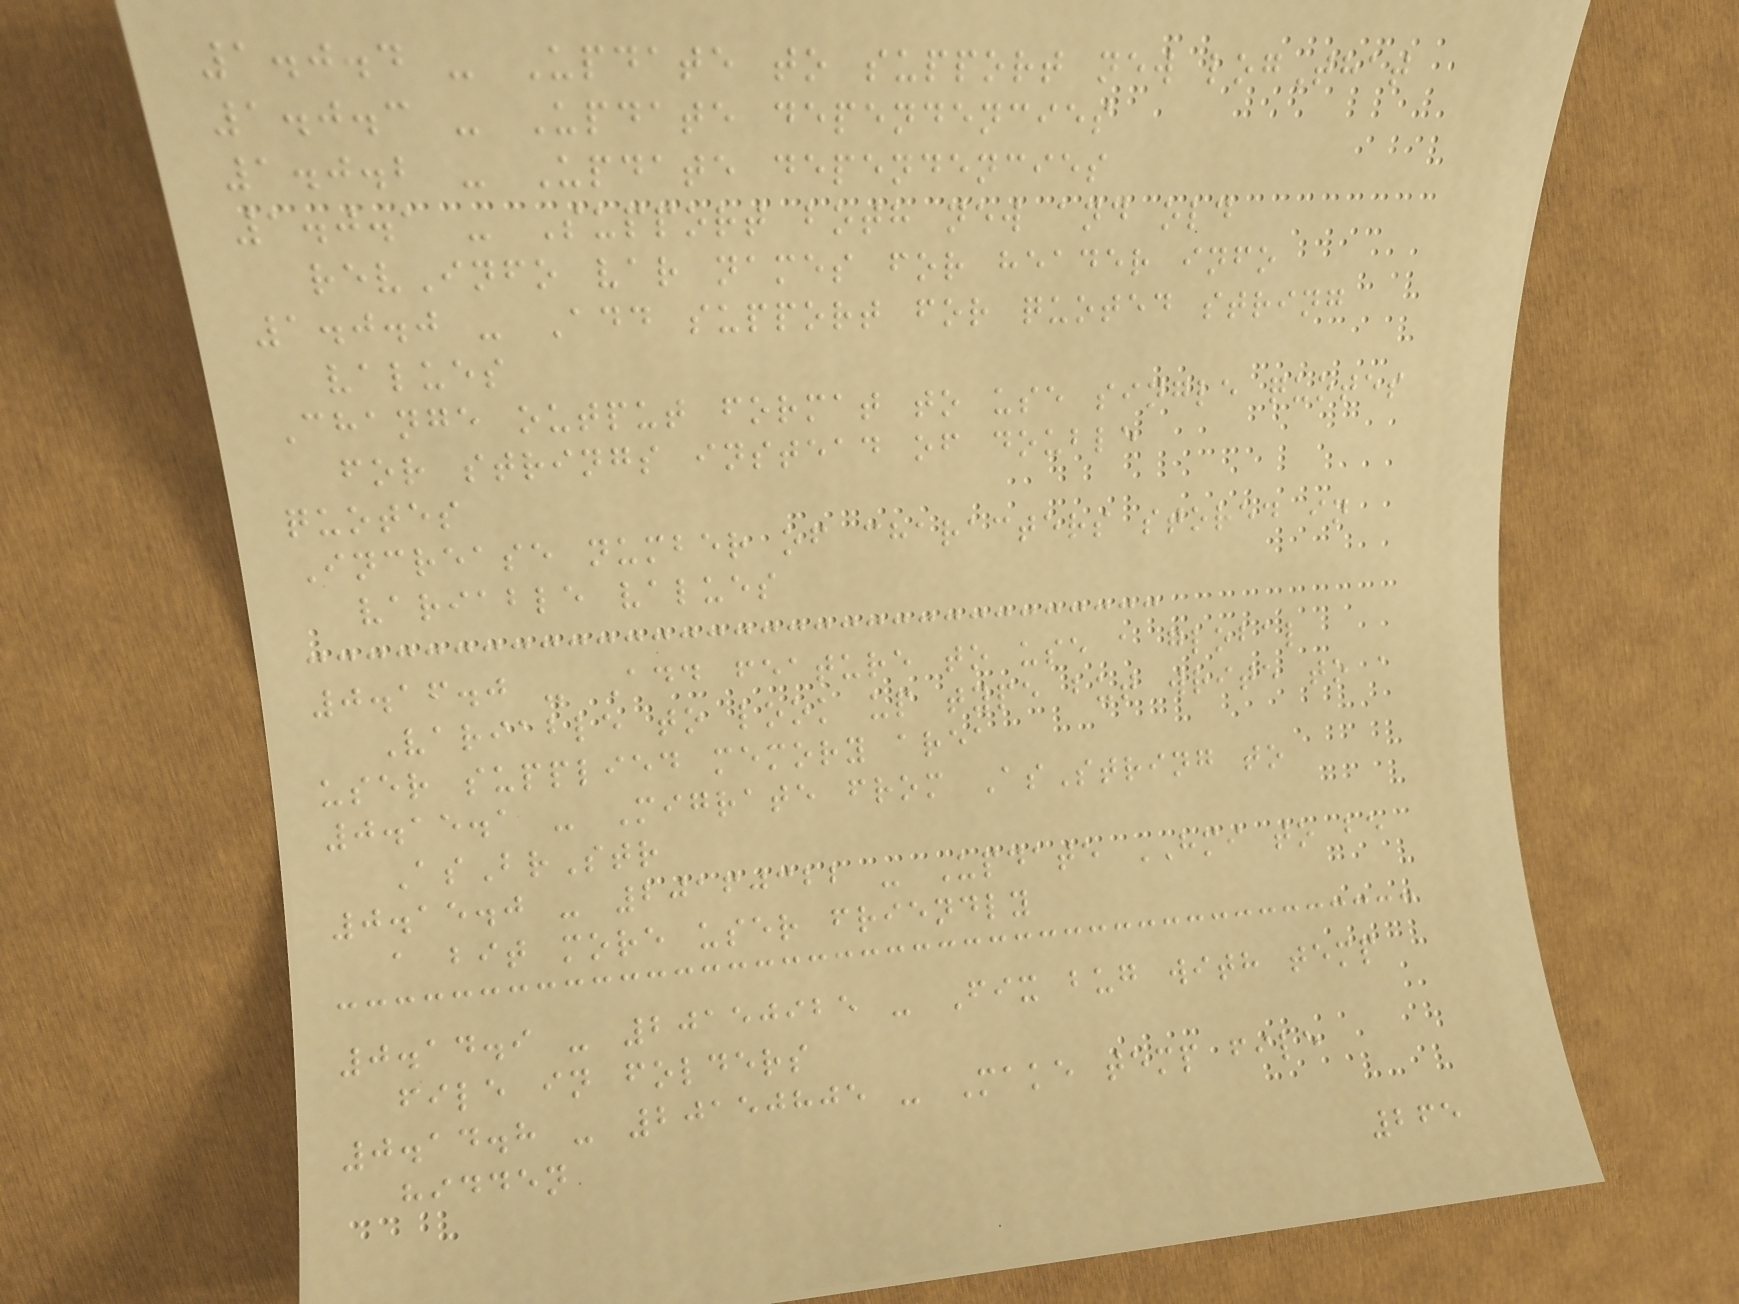1.0.4 - Update to support new logThat
1.0.3 - Update dependencies
1.0.2 - Update dependencies
1.0.1 - Support both new and old
revInfo var names for header info
1.0.0 - Add support for quoted string
values
Change output format to use single quotes
for strings instead of double
quotes
Increase number of characters stored in
variable values
0.16.0 - Add feature to use a global
Variable to look up type but write to a
user supplied memory area
0.15.1 - Migrate from AsString to
AsBrStr
0.15.0 - 20160322 - Update HMI to be
a bit more user friendly
0.14.9 - 20150925 - Fix bug with temp
file in folders
0.14.8 - 20150805 - Make temp file
hidden
265
